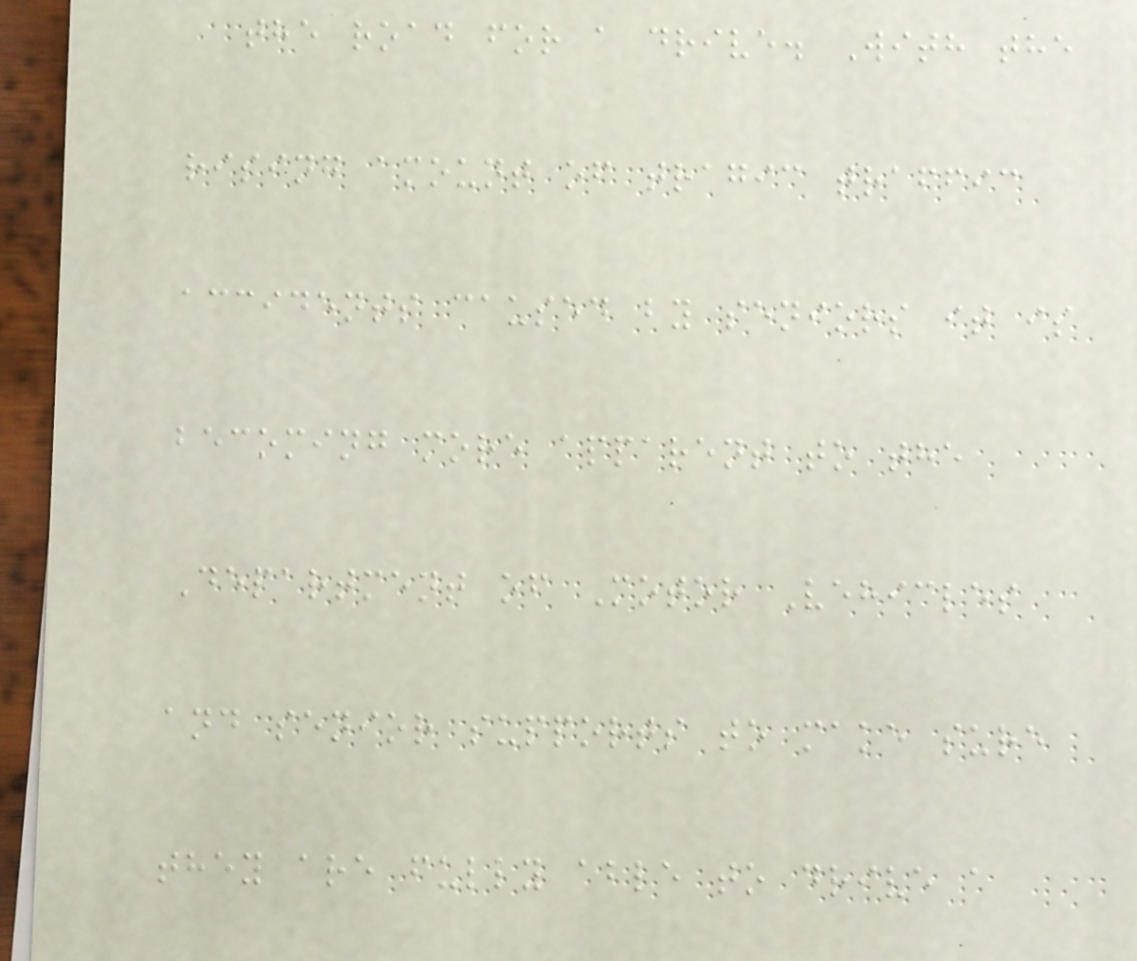the road for a drive. With the
rising amount of tragic traffic
accidents caused by seniors it is
becoming more apparent to the
Department of Motor Vehicles
and senior supports to make sure
they are fully able to drive a
